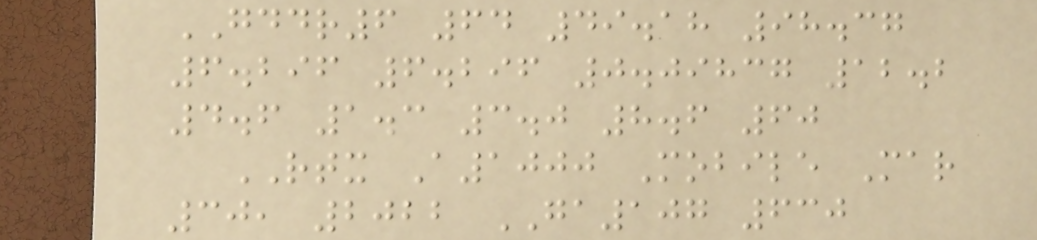GDDR6 64 49.18 98.37
6.296 6.296 0.09837 12.2
4.6 1.3 3.0 8.6 60
RTX A1000 Mobile Mar
30, 2022 GA107 630
